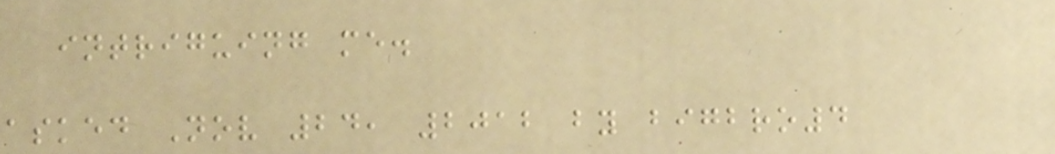intriguing me.
asked Nov 24, 2012 by bigbro4
